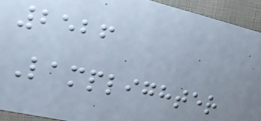2526
Lamplighter
